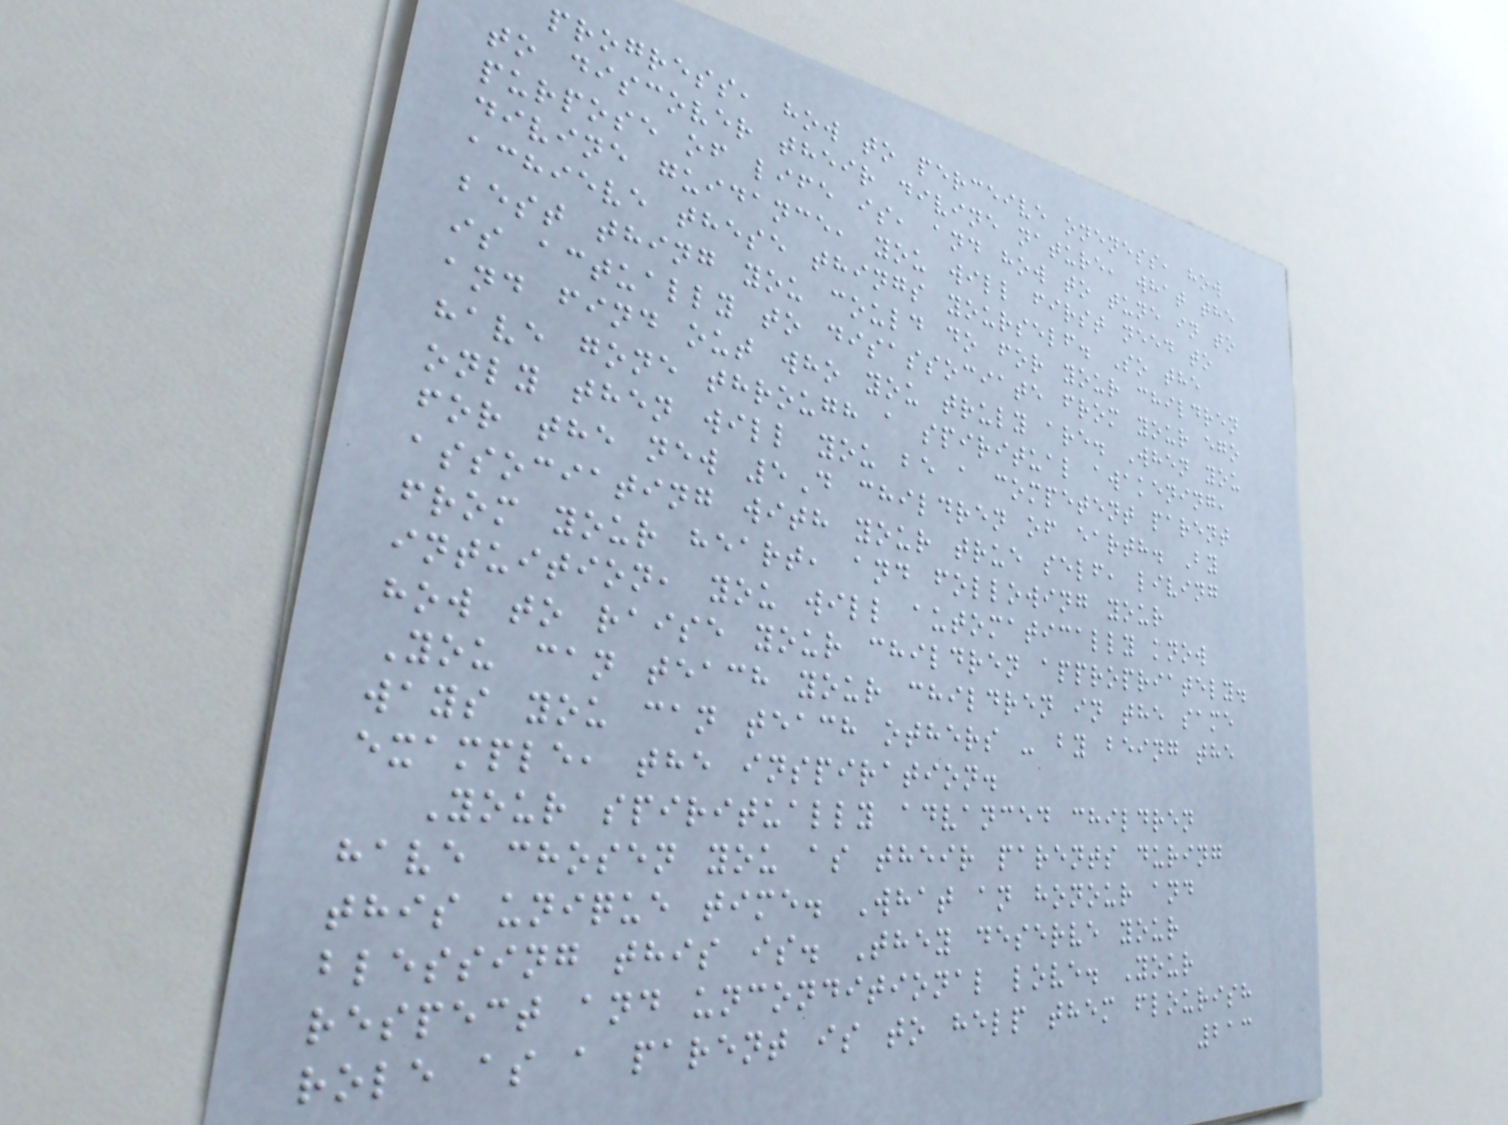progress, how to perceive oneness, how
to discover their divine nature, what the
purpose of life is, and how to tune in to
divine guidance, you will first need to
achieve these things yourself. So the
best thing you could do for your children
is actually to disassociate from your ego
and find out who you truly are. When you
have gone through a spiritual awakening,
only then will you be a competent parent
for the new 5D children of earth. By
associating with your true self, living
from your heart, and following your
intuition, you will automatically know
how to raise your children appropriately.
You can teach your children in the same
ways you can teach others - by being the
example, the inspiration.
Your spiritually advanced children
have chosen you as their parents during
this unique time. What an honour and
blessing this is. They deserve your
respect and unconditional love. Your
role as a parent is to help them flourish
213
